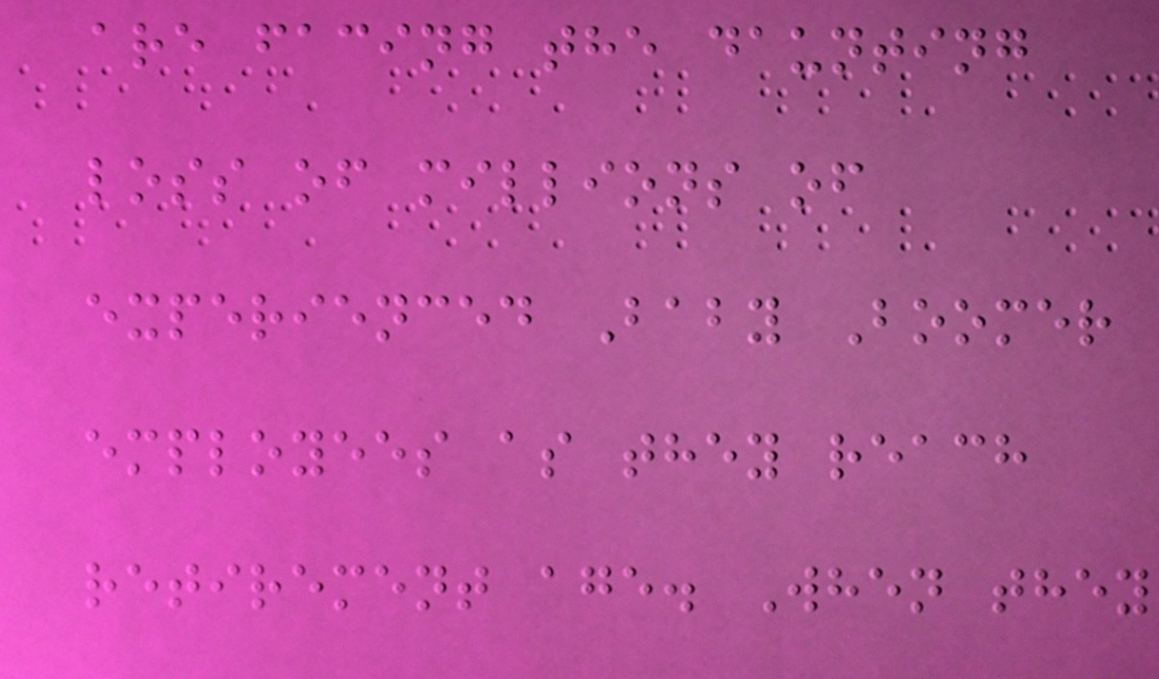are facing the daunting
loss of millions of
experienced Baby Boomer
employees as they reach
retirement age. When they
